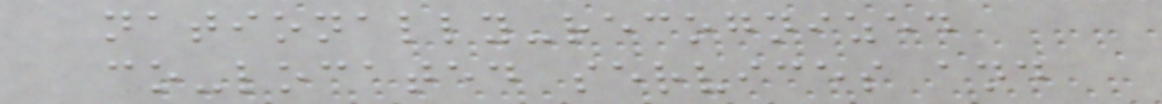nationally-recognized
co-located services and
